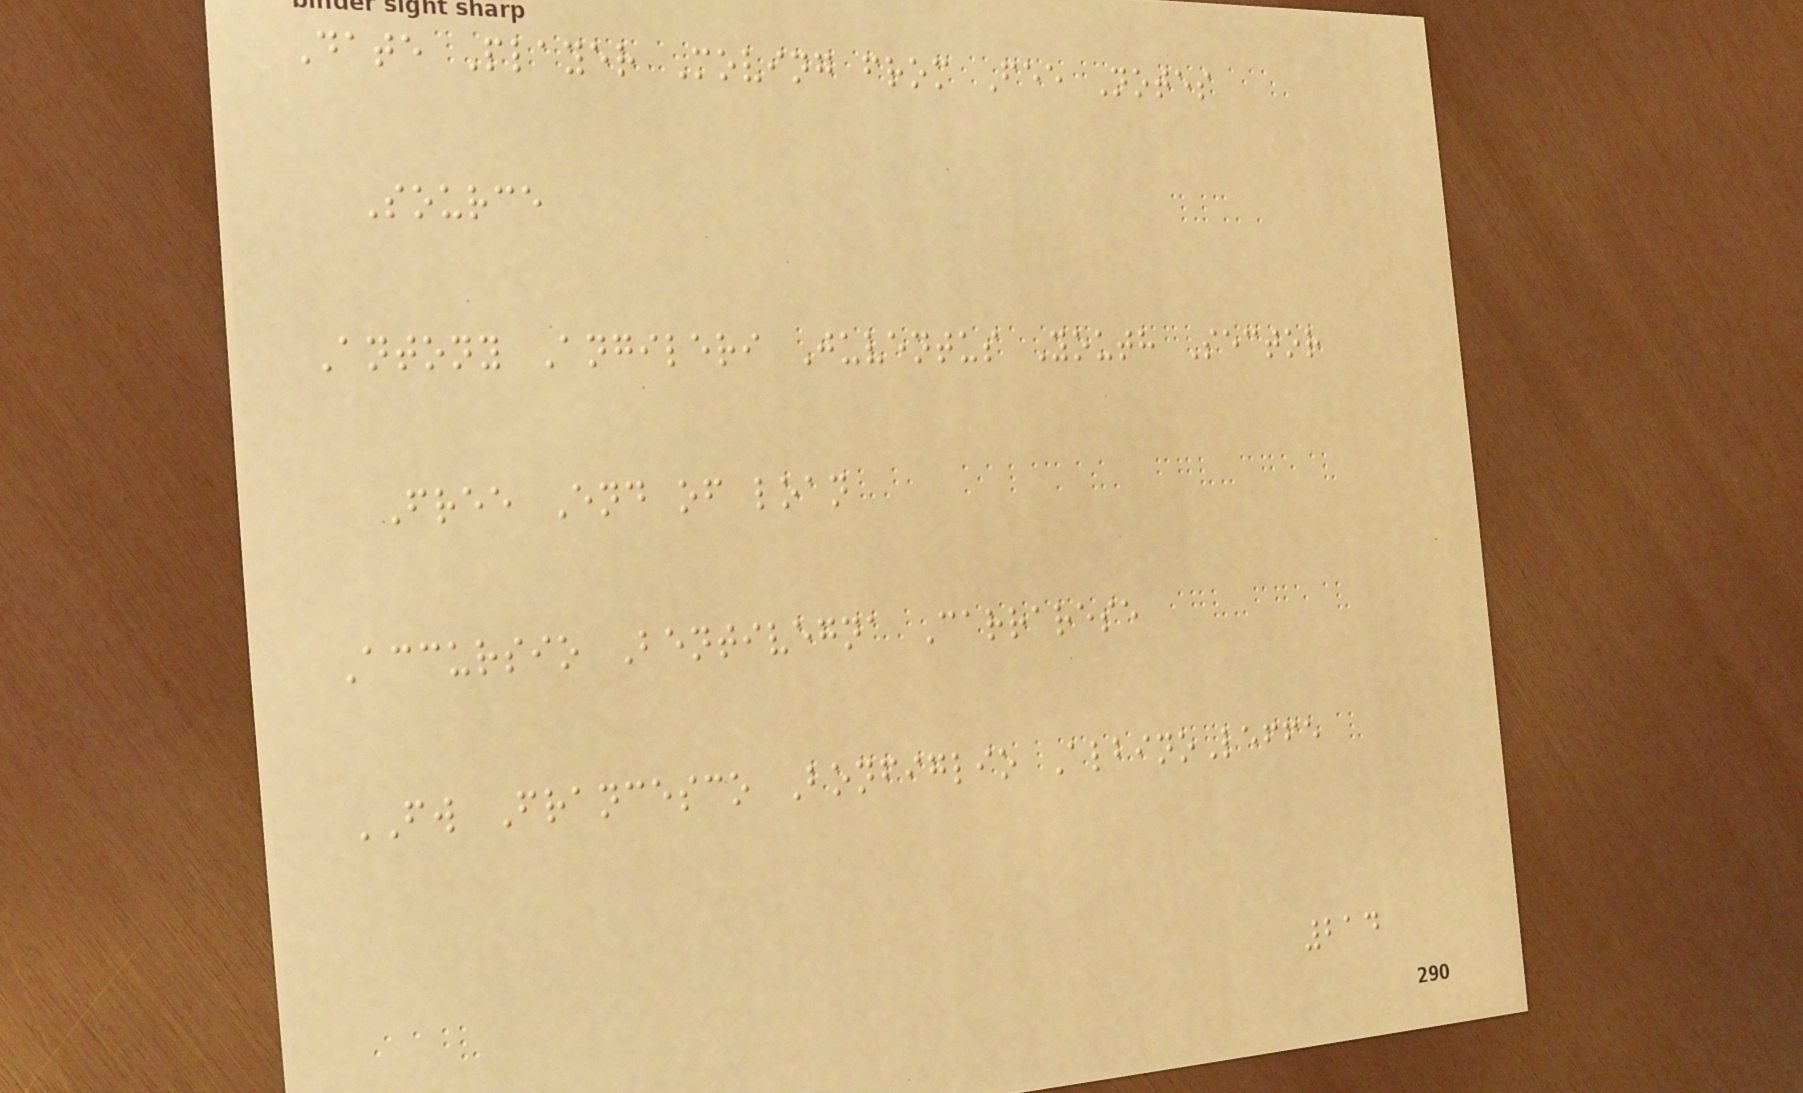Date Player Moving from Fee Notes
Source
Antony Angileri Juventus Youth Sector
Free End of loan
Accursio Bentivegna Carrarese
FW Francesco Bonfiglio AlbinoLeffe
214
